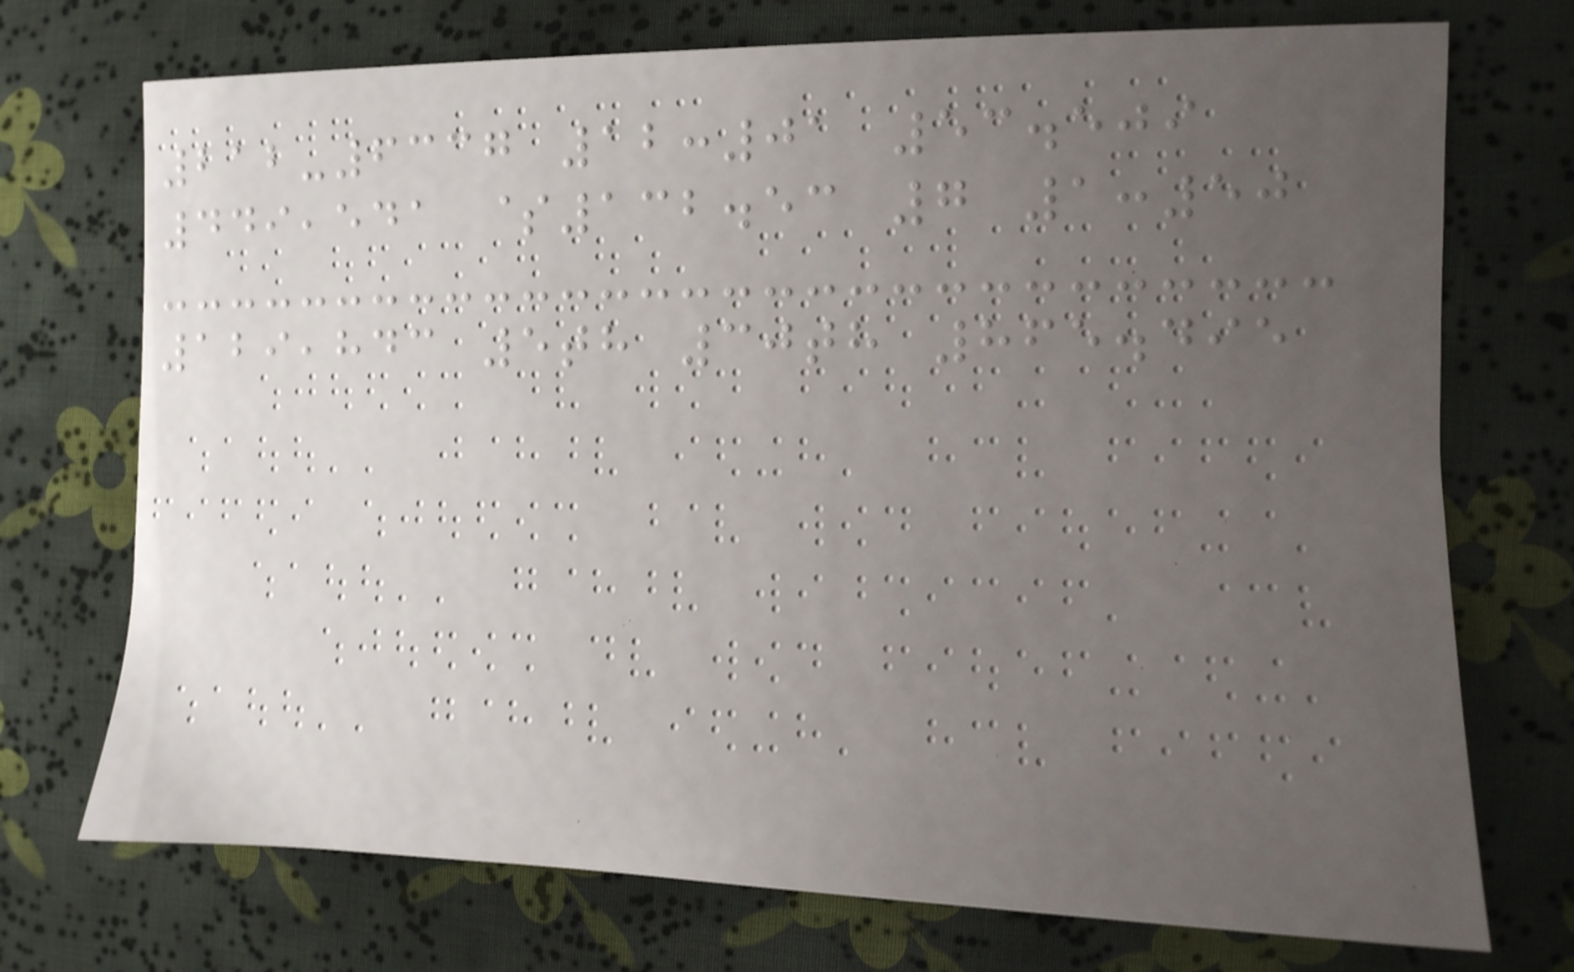212-6337 12:01 53.509
449,541 $132.53 7 1:50
129,843 5th 30th 865.495
